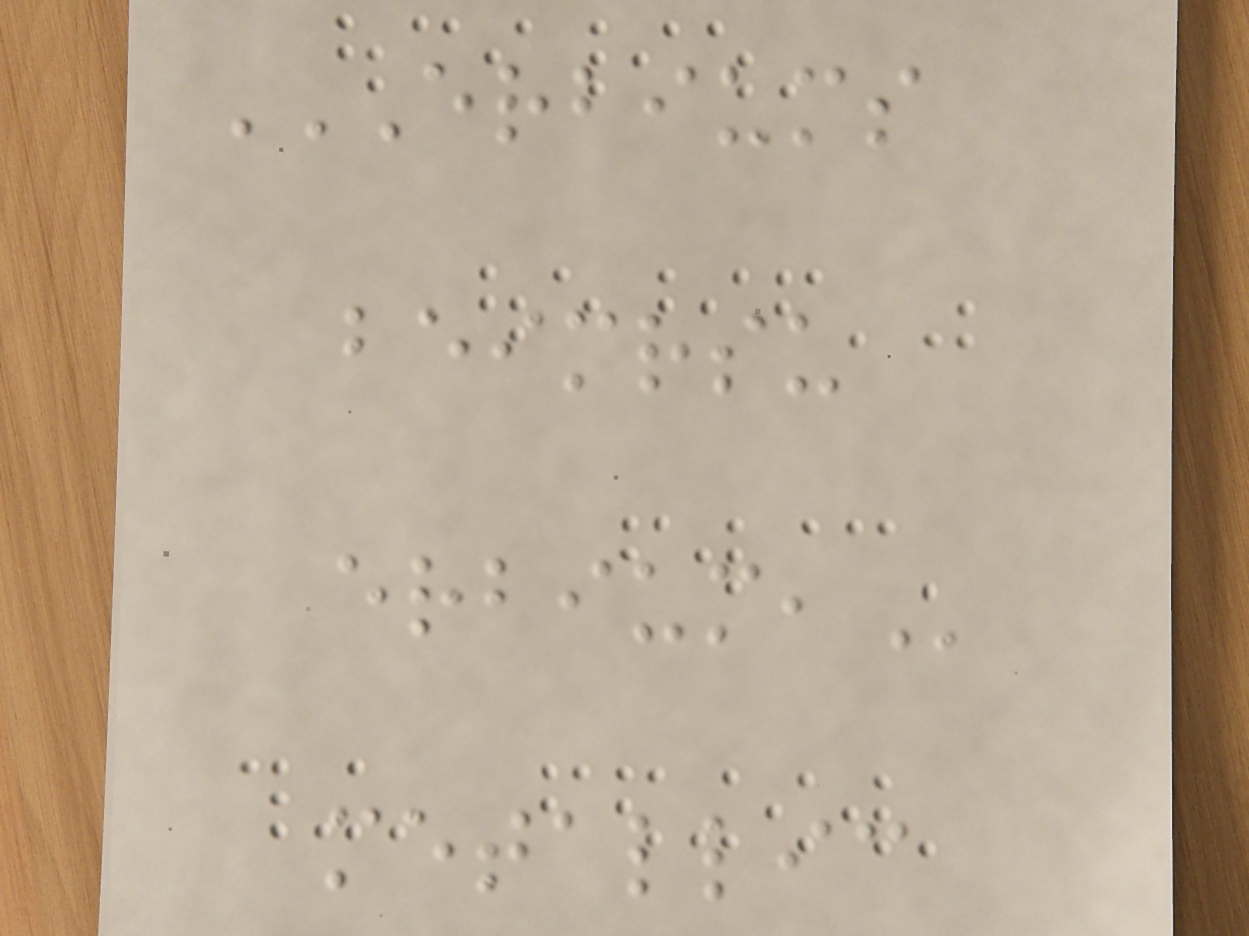ERBIUMS
BEIMRSU
ERBIUM,
metallic
